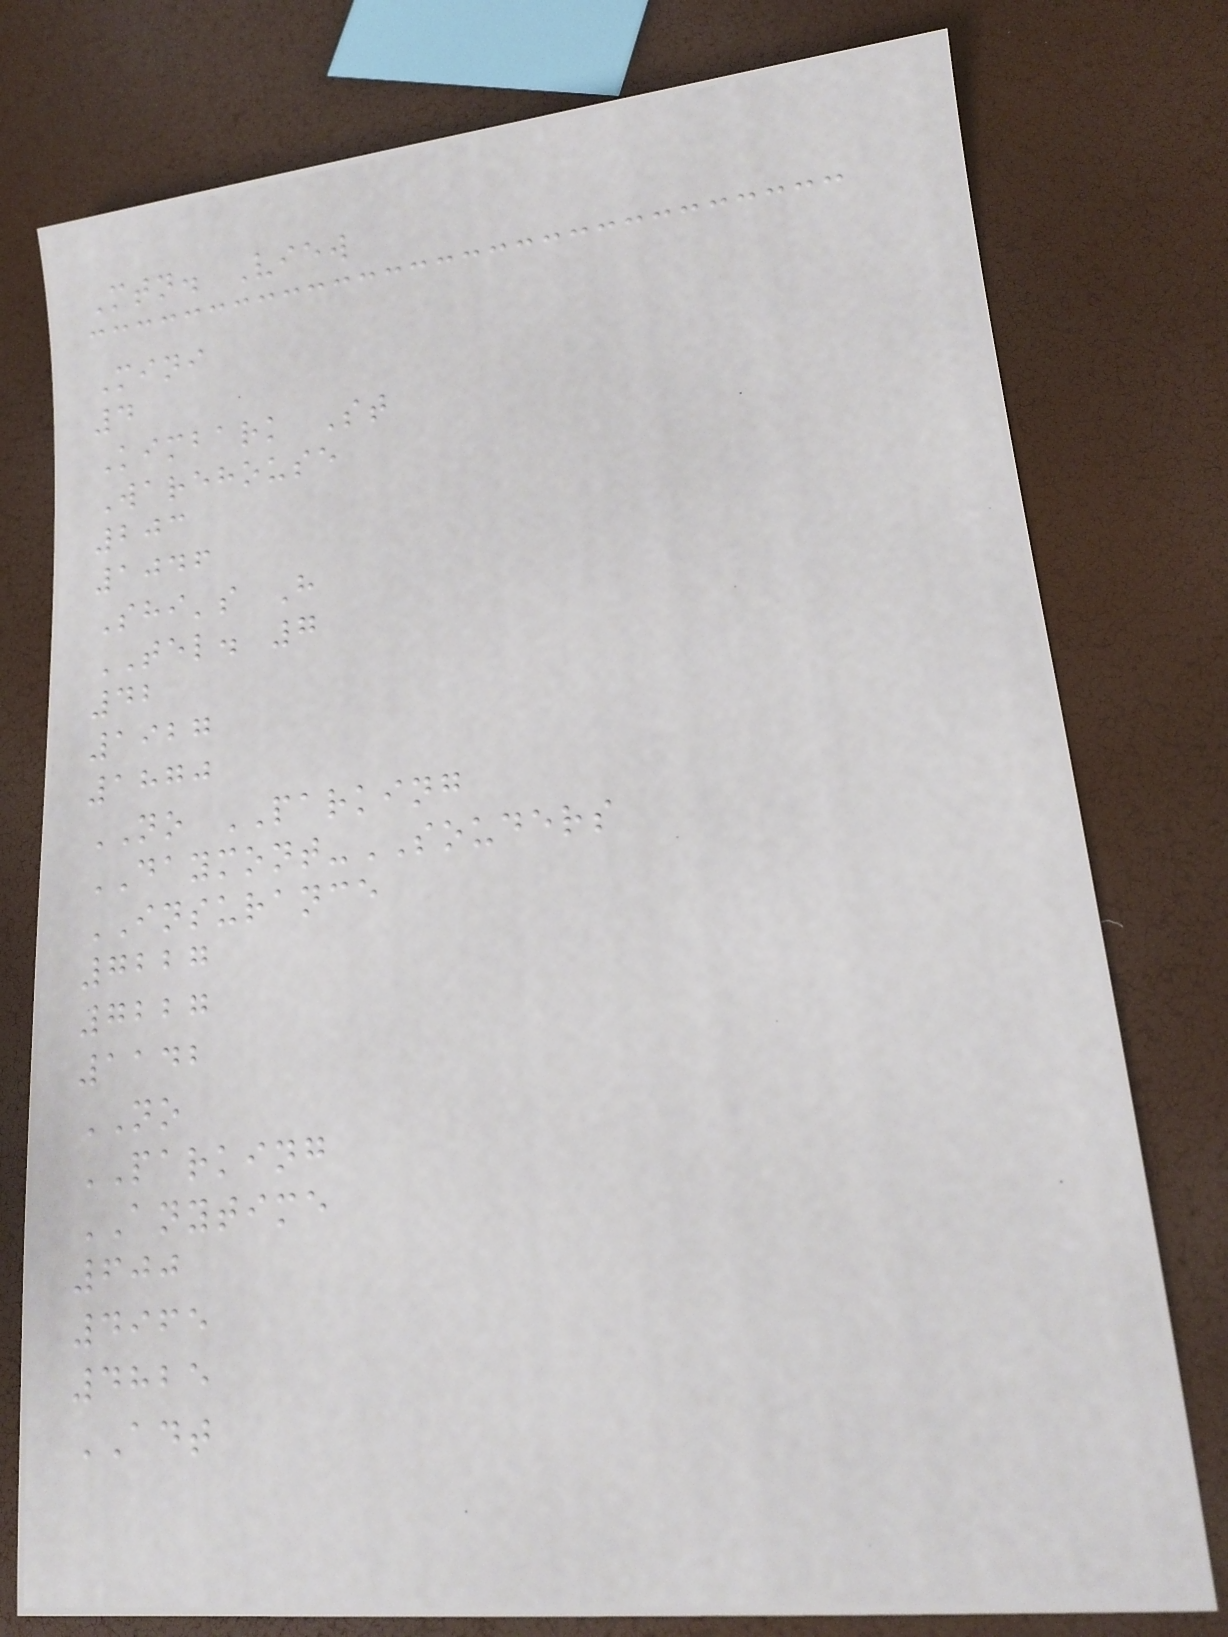Mtn. View
Mini
4
Kimbark St
Warehouse
203
1046
Shi's H
TEL. 7
42
1927
1870
NO PARKING
DAYMONT-SOUDERS
INSURANCE
7227
7227
1142
NO
PARKING
ANYTIME
600
4965
4825
ADT
